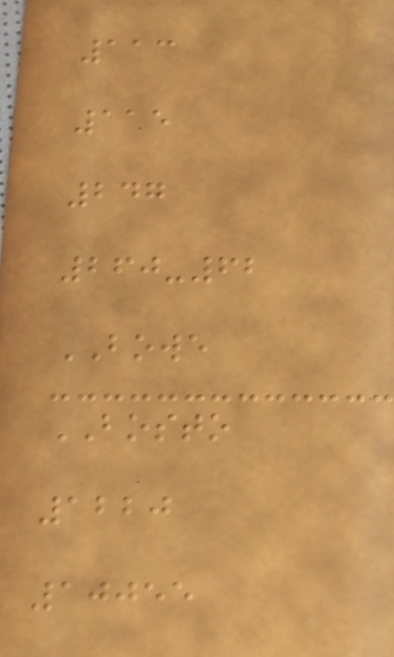113
115
247
260-62
BOWE
BOSTO
1220
10055
